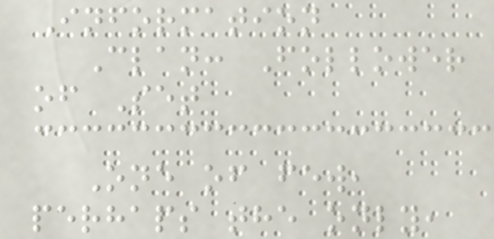Information
Clan: Follower
of Set
One of few,
perhaps the only,
